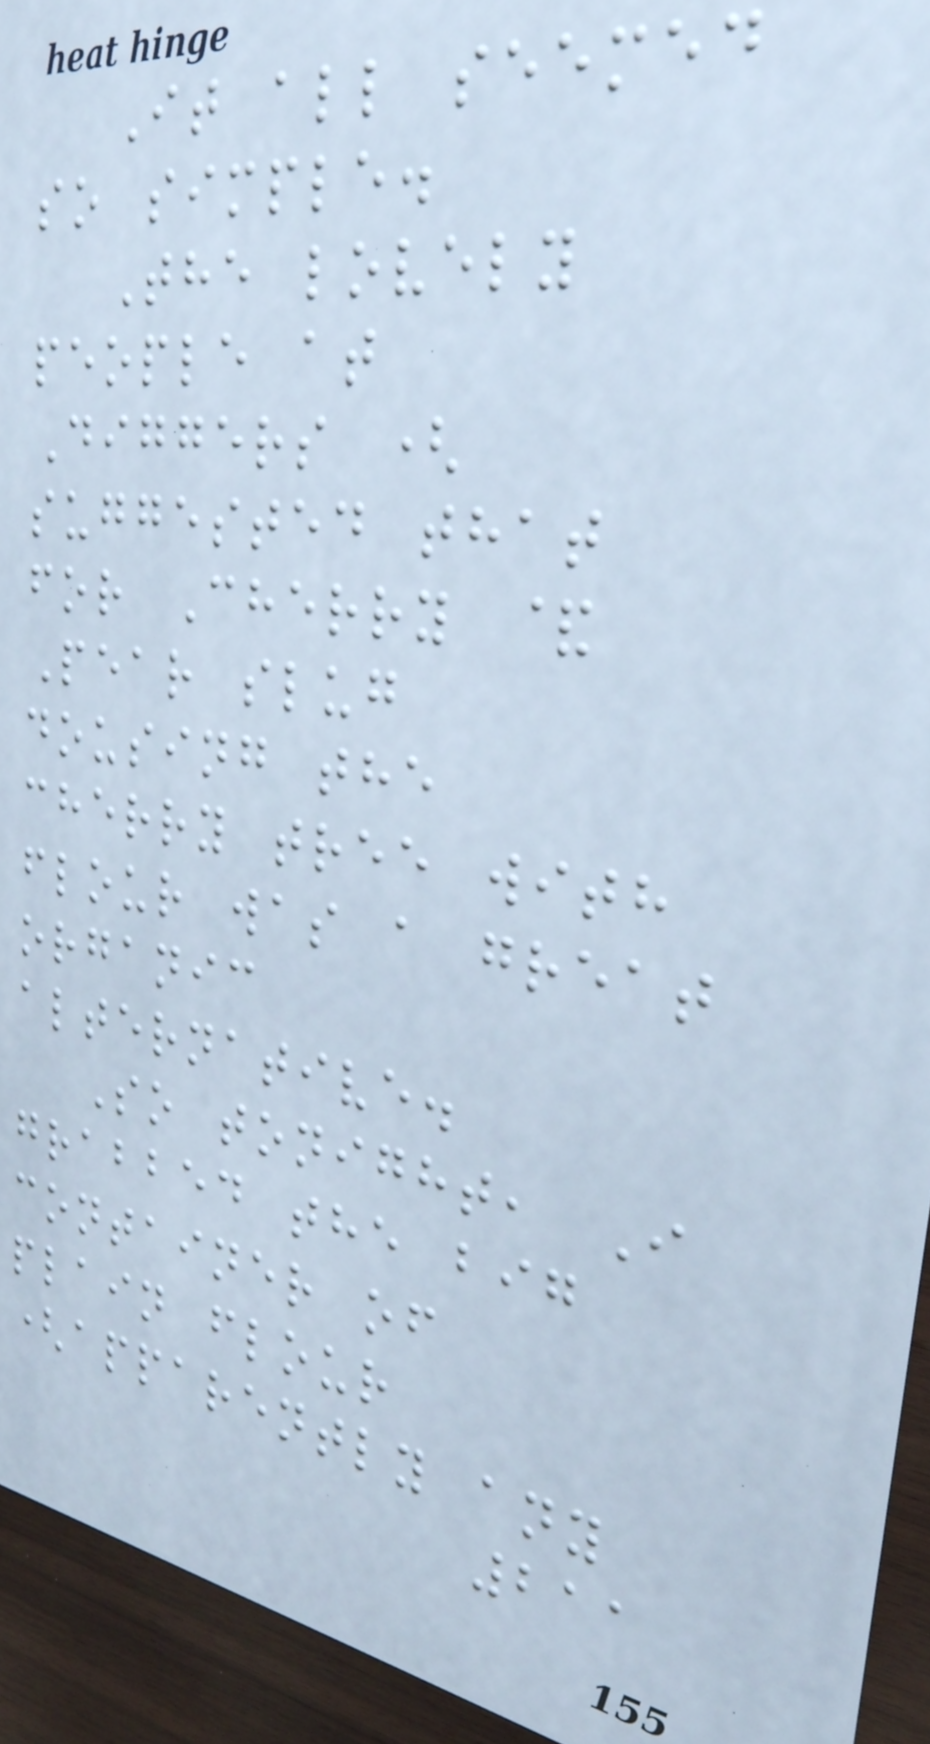It all seemed
so simple.
The lovely
people at
Diggers (
suggested that
for Cherry &
Pear slug
dousing the
cherry tree with
flour was a great
organic
alternative.
So tonight, I
grabbed the big
container of
plain flour
(apparently any
211
